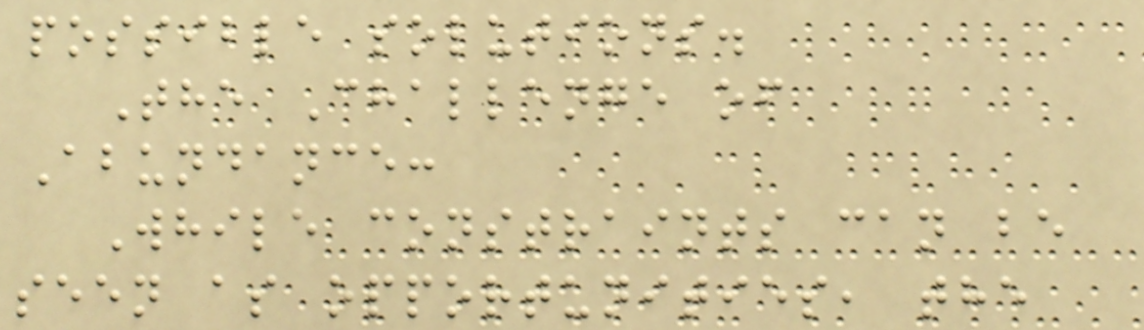possible solutions.
The Challenge of
Abundance:
While constraints can be
seen as opportunities, the
